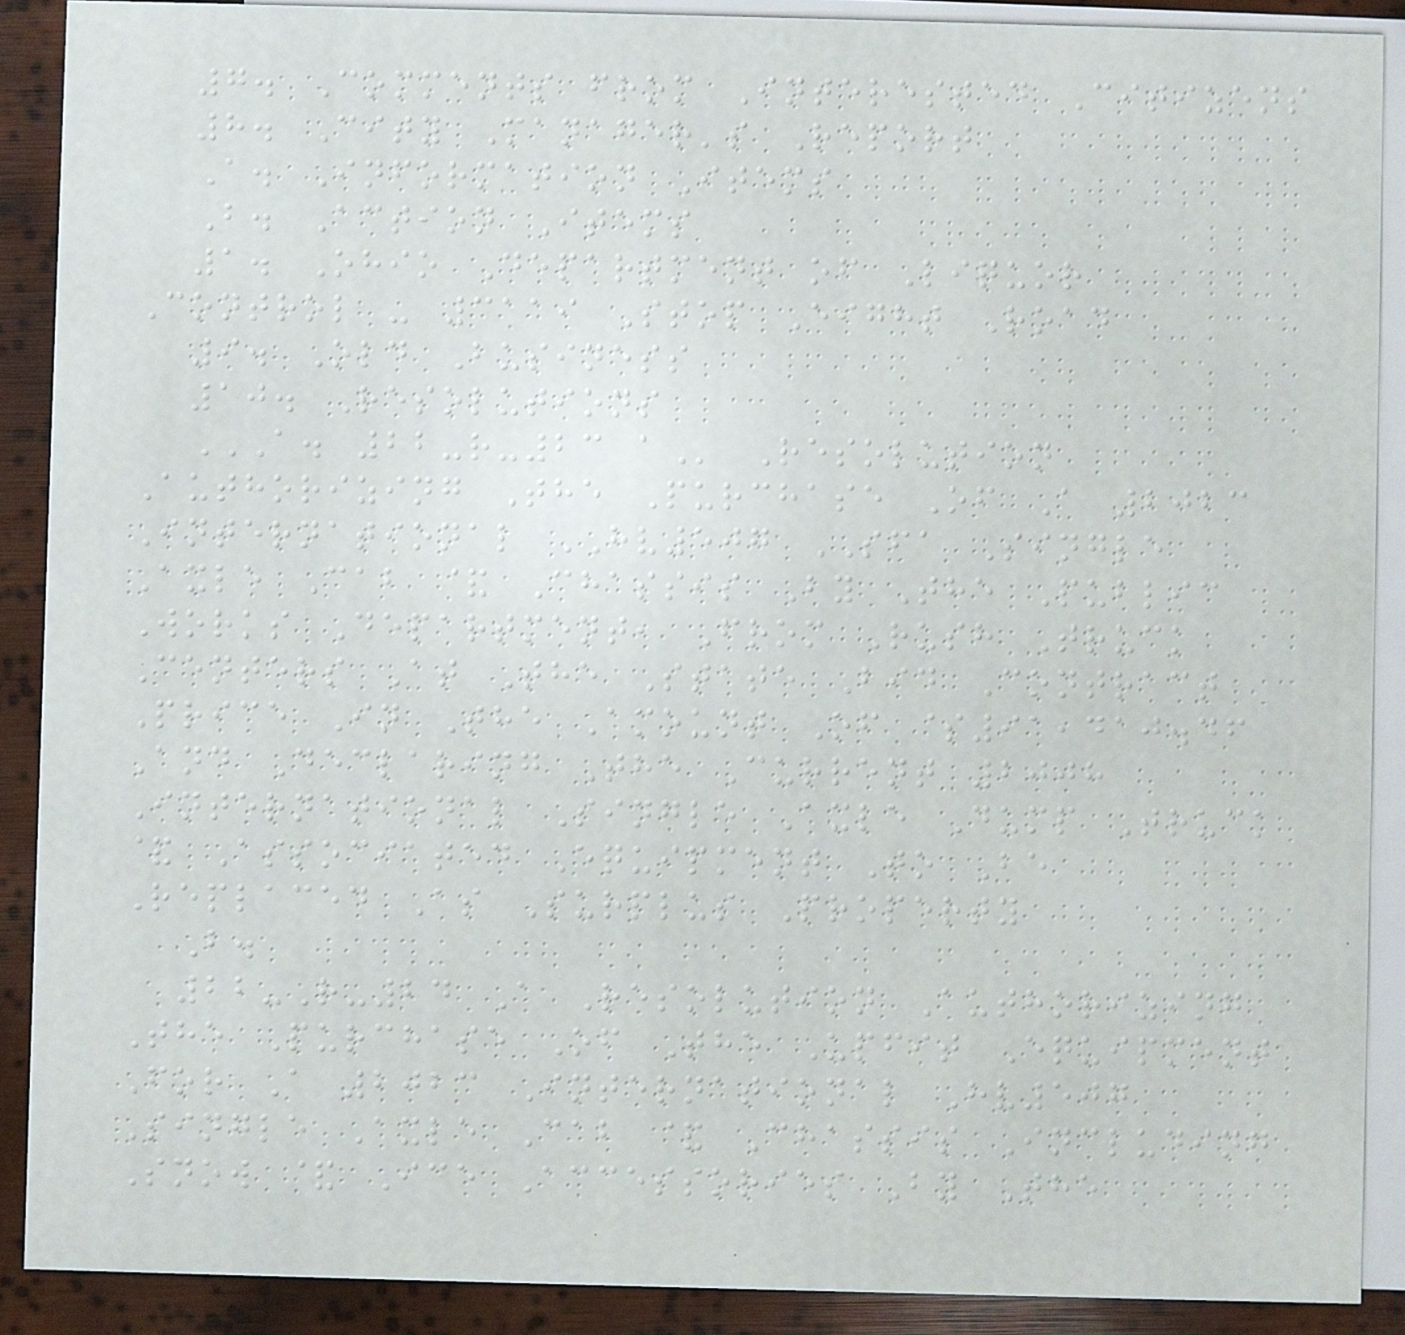7. Comments from Interested Citizens
8. City Manager's Report
A. Information Items
B. Action Items
1. Ohio Department of Liquor
Control - 3119 Stop Eight Road
9. Old Business
10. Resolutions
A. 22-R-23 A Resolution
Authorizing The Purchase Of A 2023
International HV507 SFA Single
Axle Cab & Chassis By The Public
Works Department, From Rush Truck
Centers At The State Bid Contract
Price In The Amount Of $91,410.46
And Declaring The Current 2008
International Single Axle Dump Truck
& Associated Equipment To Be
Replaced As Surplus Property
B.
22-R-24 A Resolution Authorizing
The Purchase Of The Upfit Equipment
For A 2023 International Hv507
Single Axle Cab & Chassis Including
Snow & Ice Accessories By The
